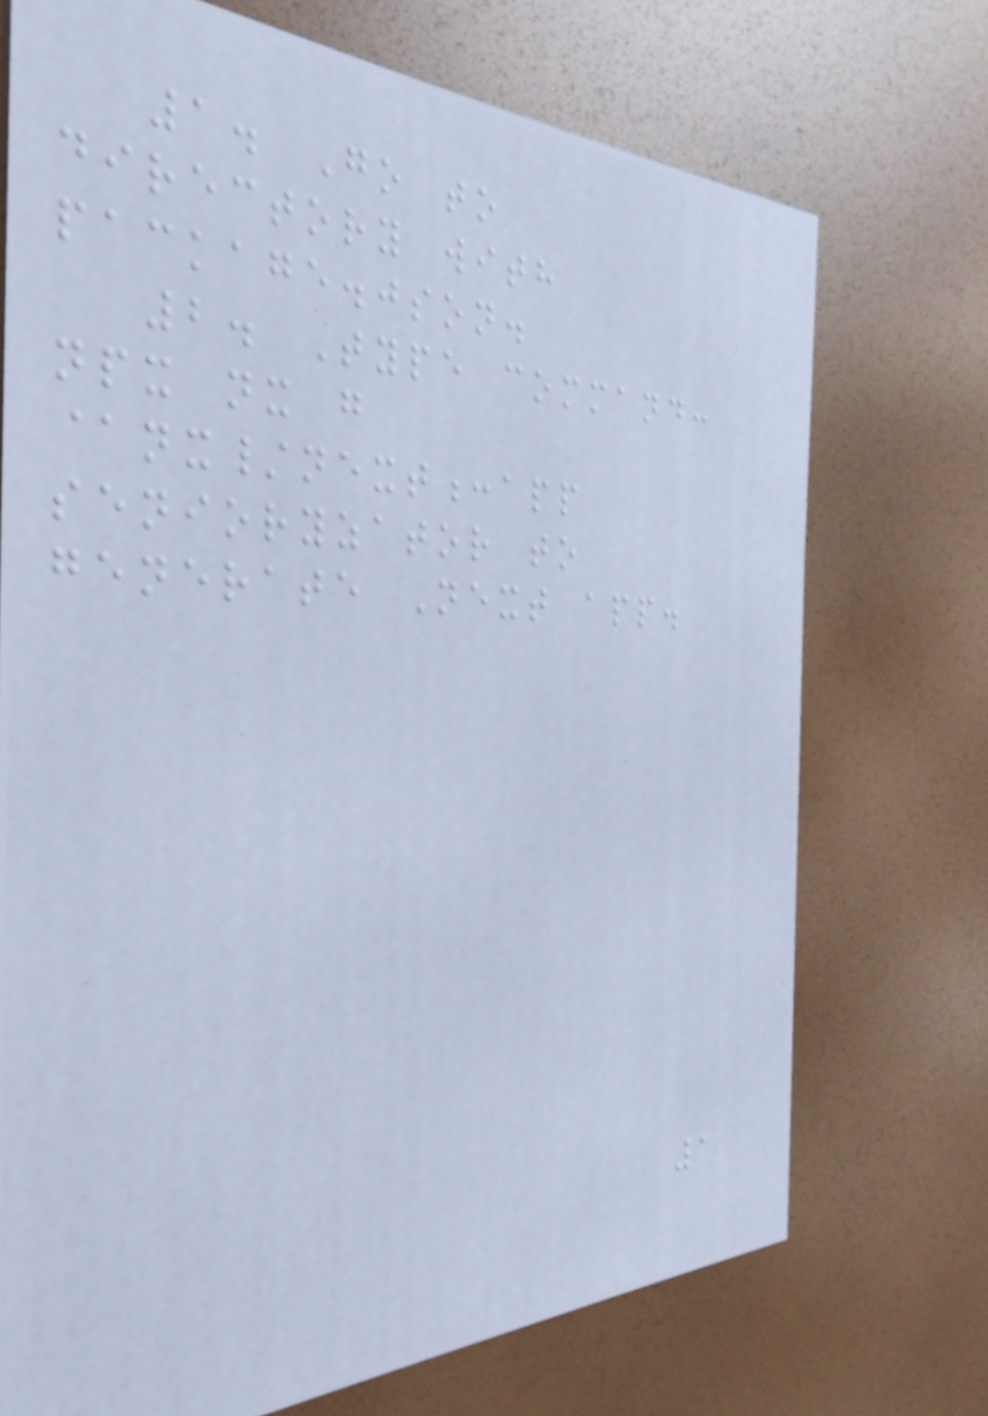1. Go to
directory with
package.json.
2. Type command:
npx nx g
@nx/next:app
senioryzator to
generate Next app.
1
